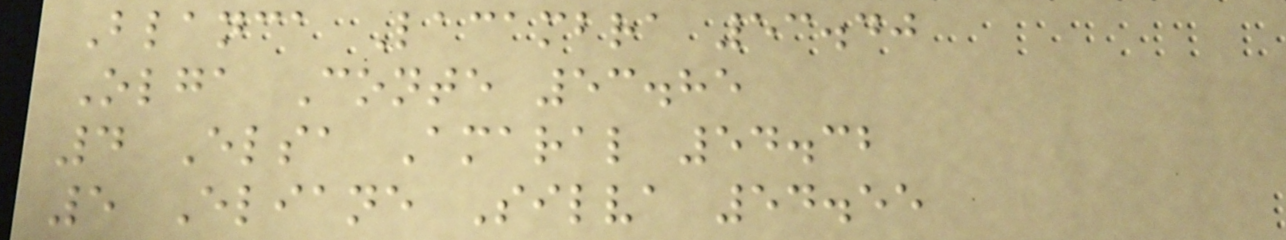Blanca Lacambra 53.40
Olga Conte 53.85
4 Elsa Amaral 54.32
5 Eliane Silva 54.55
